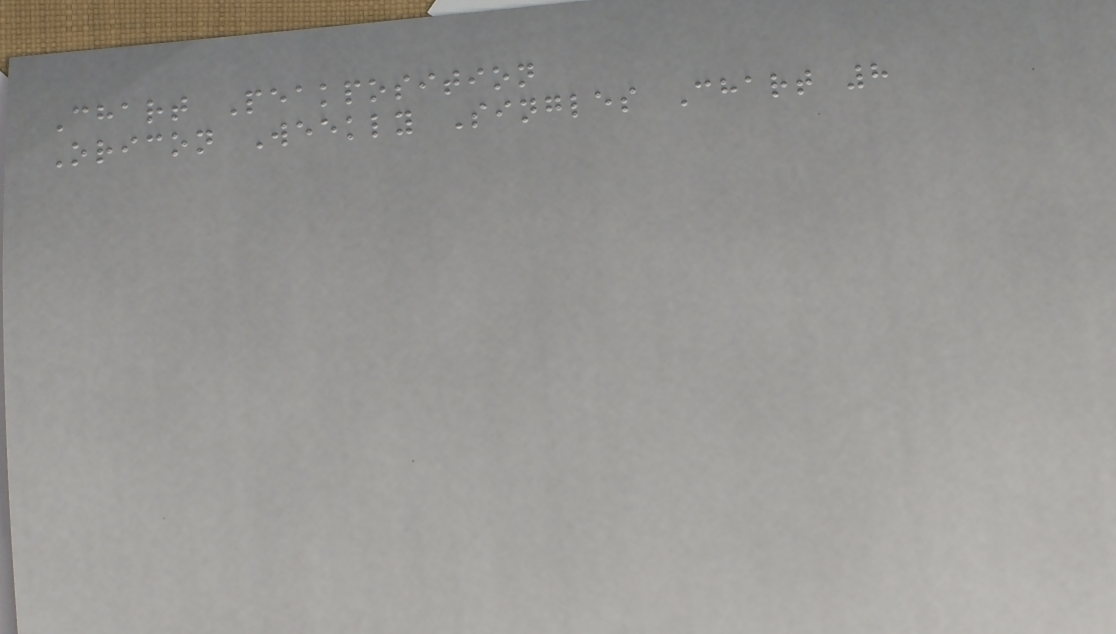Chart Peakposition
Oricon Weekly Singles Chart 8
